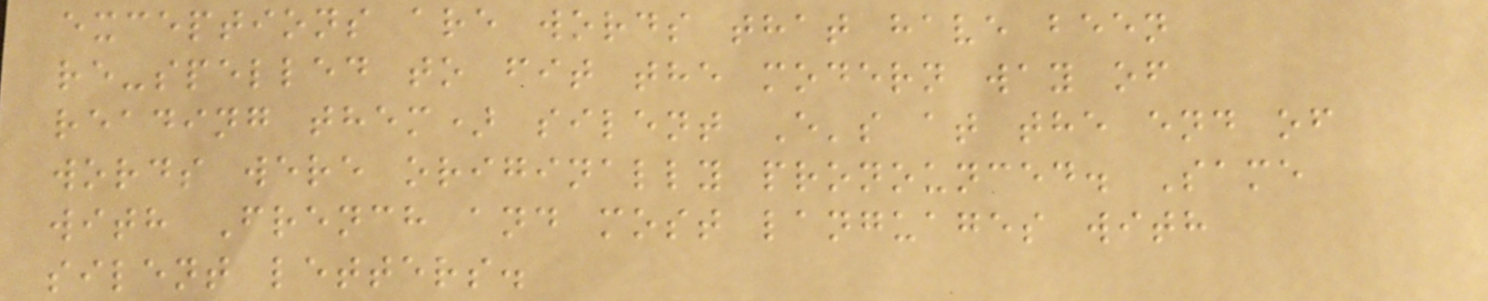exceptions are words that have been
re-spelled to fit the modern way of
reading them) silent E's at the end of
words were originally pronounced. Same
with French and most languages with
silent letters.
